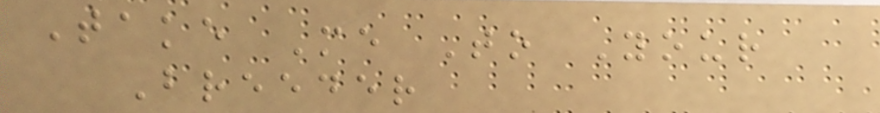Take Me To Your
Breeder
